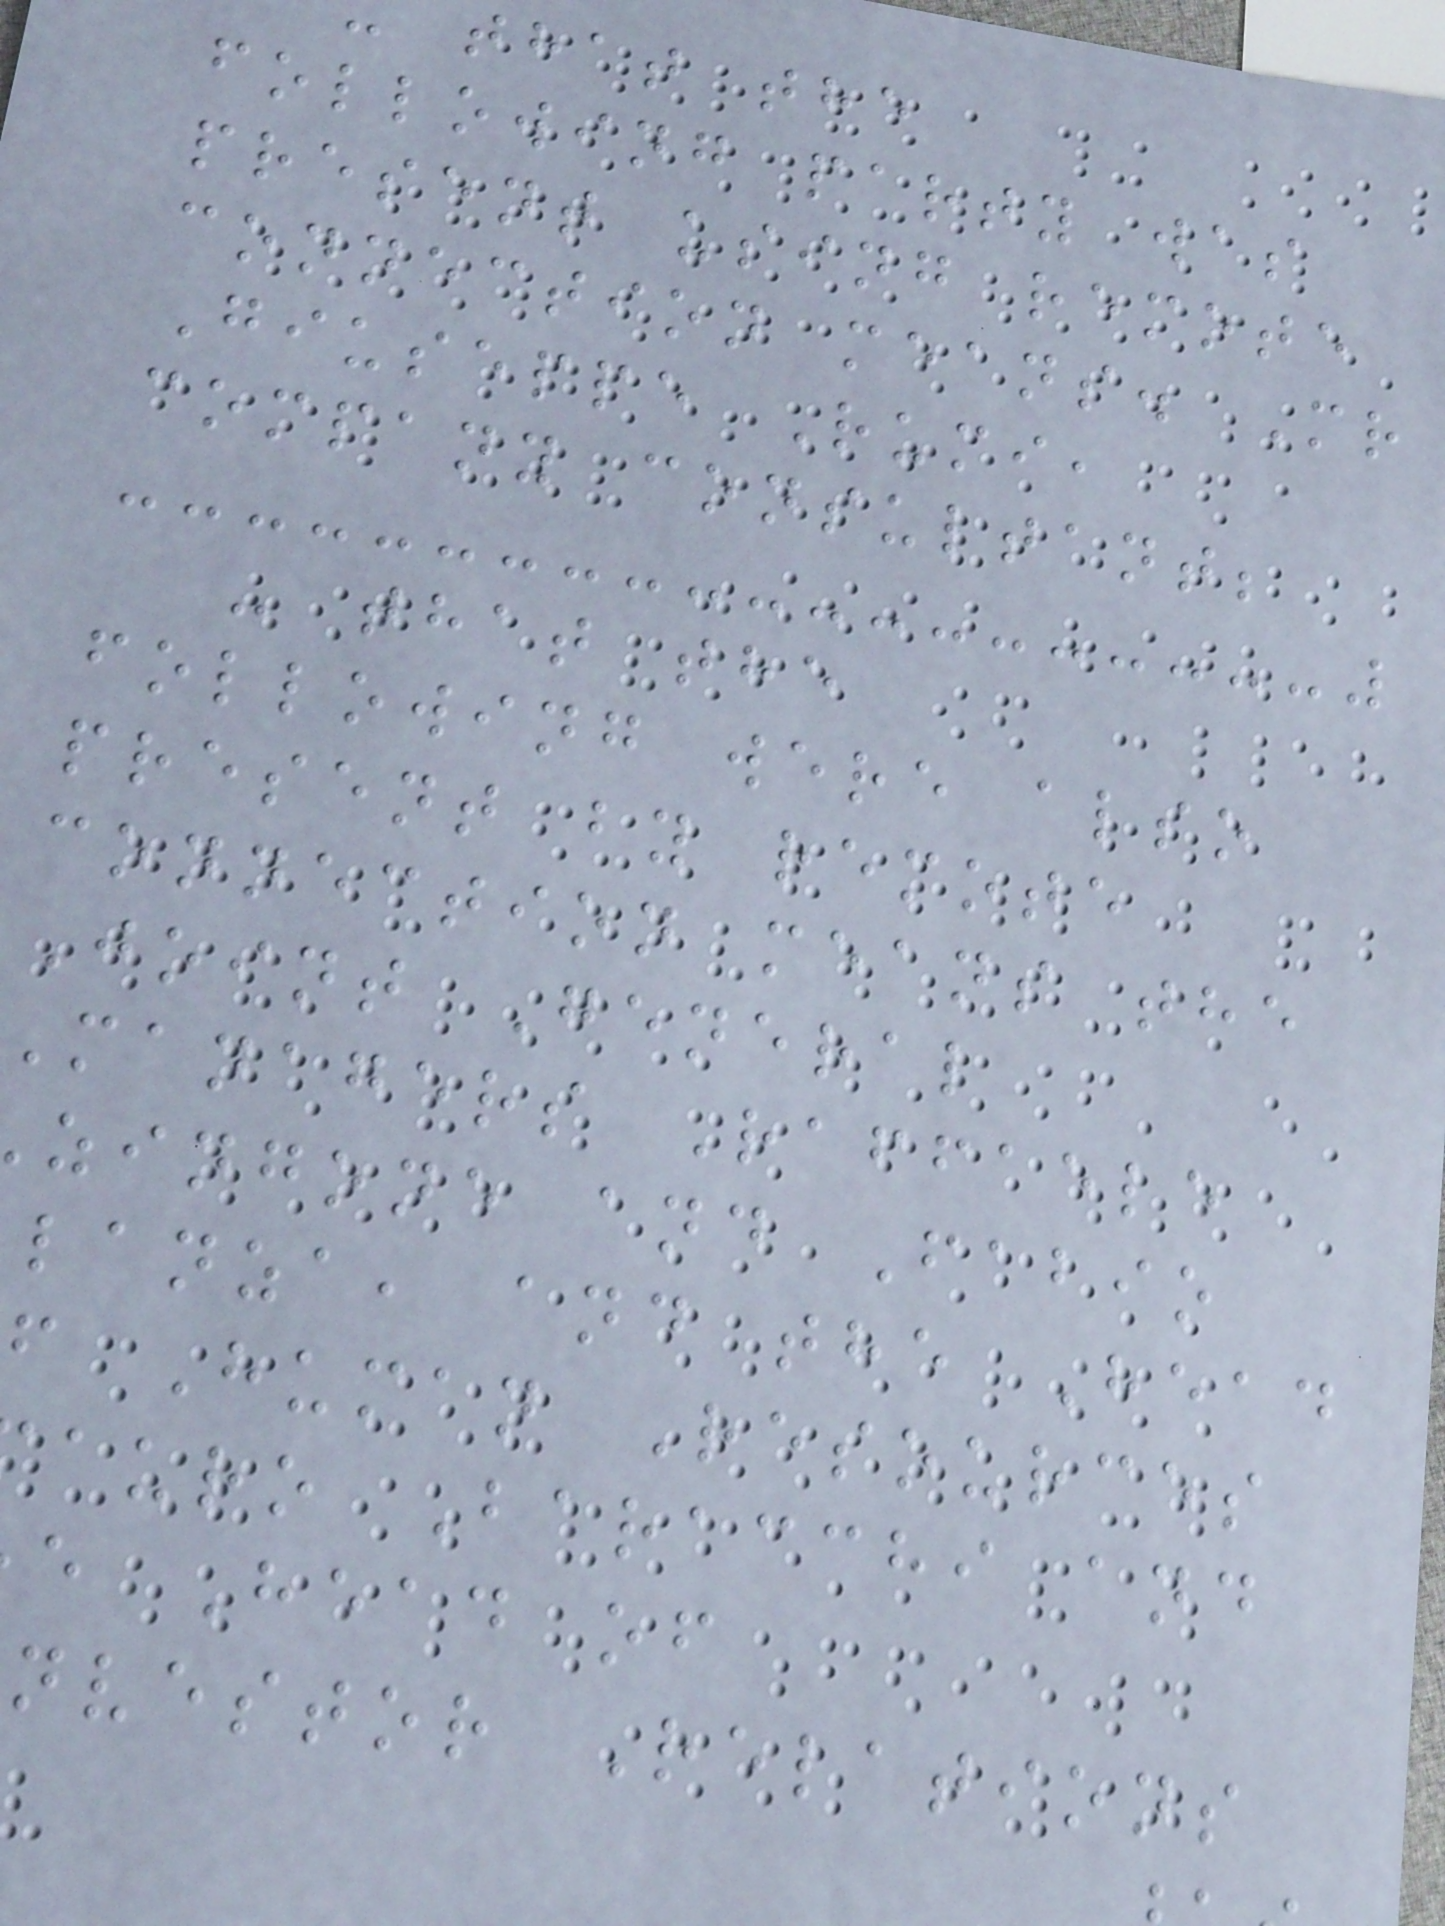that the
following party was
present using remote
connection means. Mr
Giuseppe Rumi,
company consultant;
- that the
following were also
present by remote
connection means the
Joint General
managers Raffaele
zingone and Fabio
lanza, and the Head
f Human Resources
auro Baracchi and
e Head of
nvestor Relations
